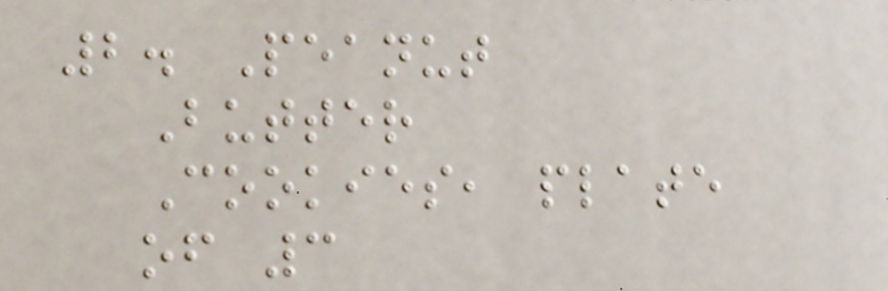2. Peanut
Butter
Cookies, plate
of 3
